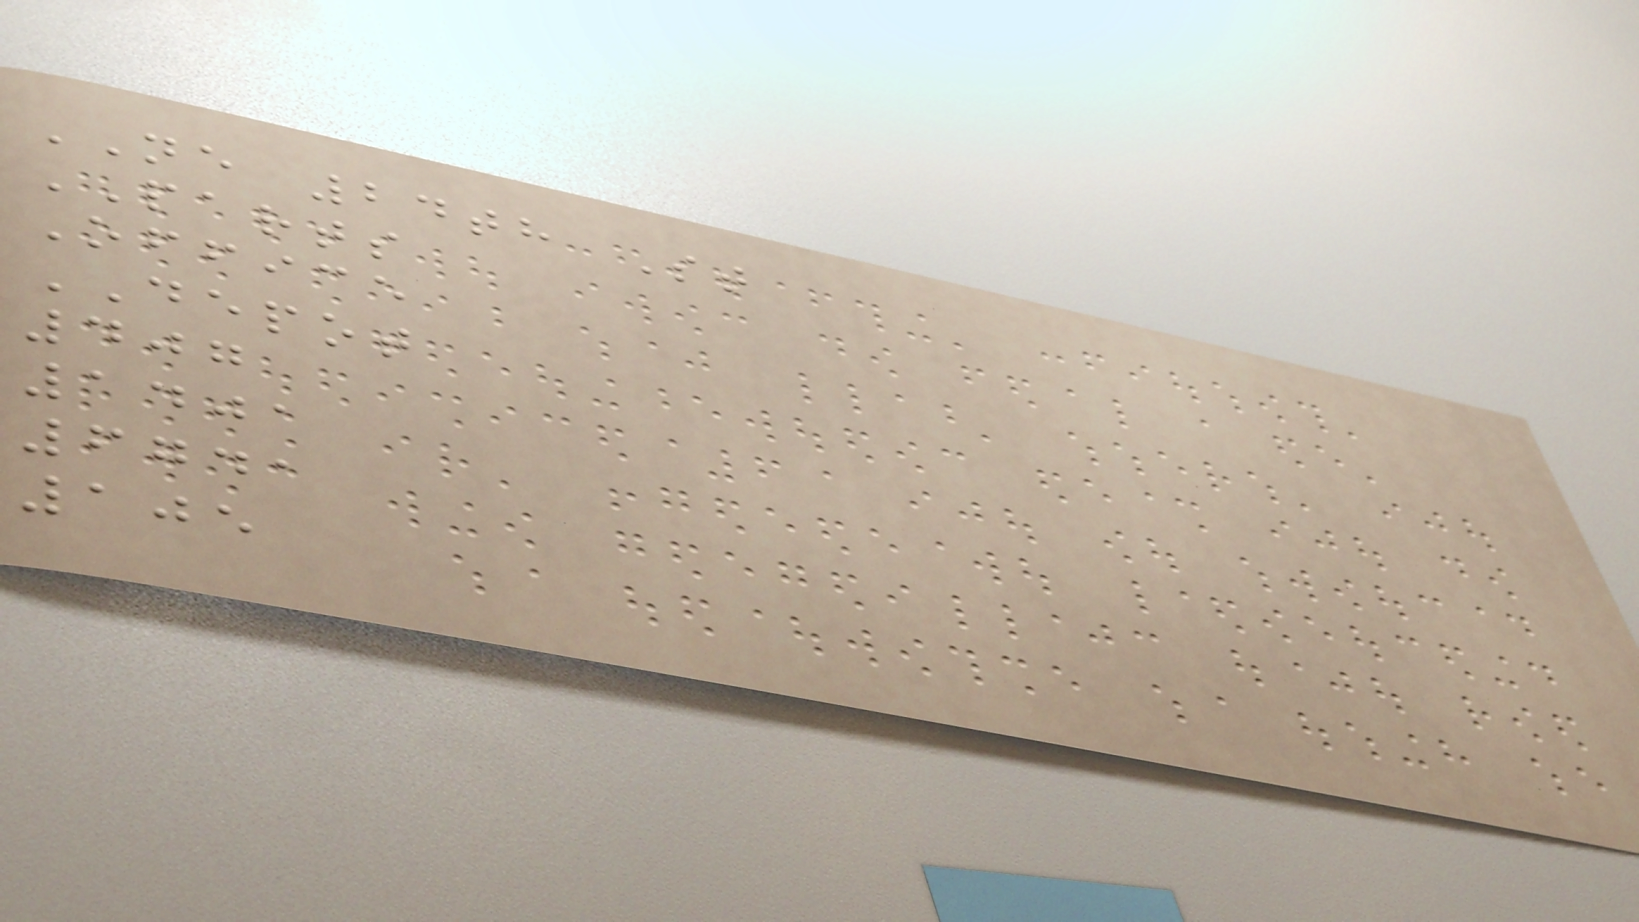NE 24th St
PARTS
Office
DEPOT
407
1401
6741
105
